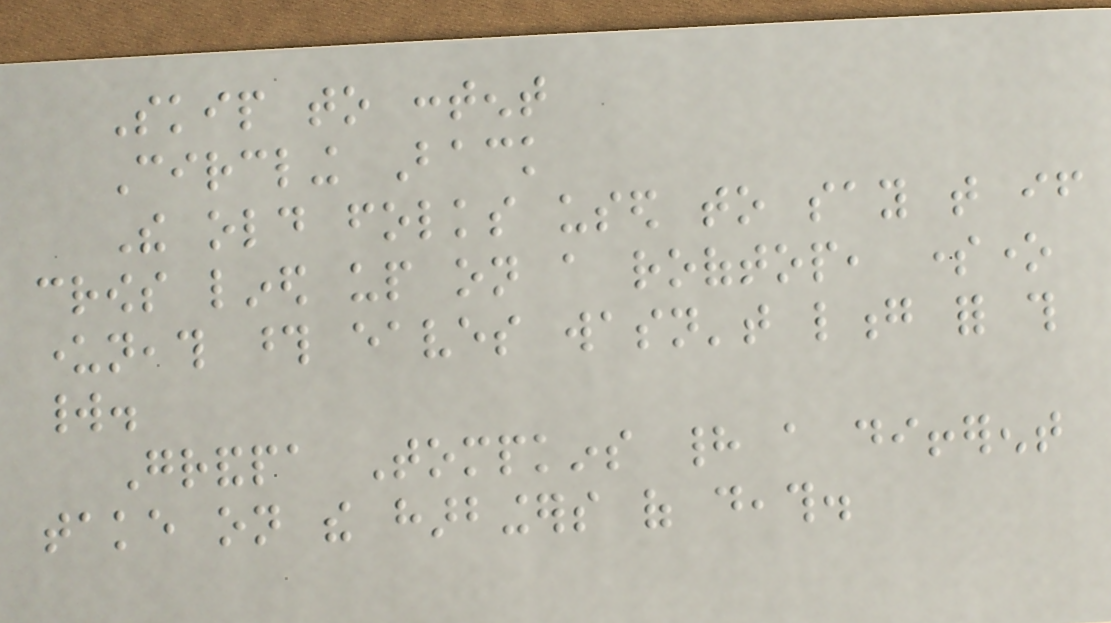Skip to content
Circling Back
The old folks used to say that if
crows lined up on a rooftop, someone
underneath those eaves wasn't long for this
world.
Grandpa Tompkins had a different
take on the harbingers of death.
